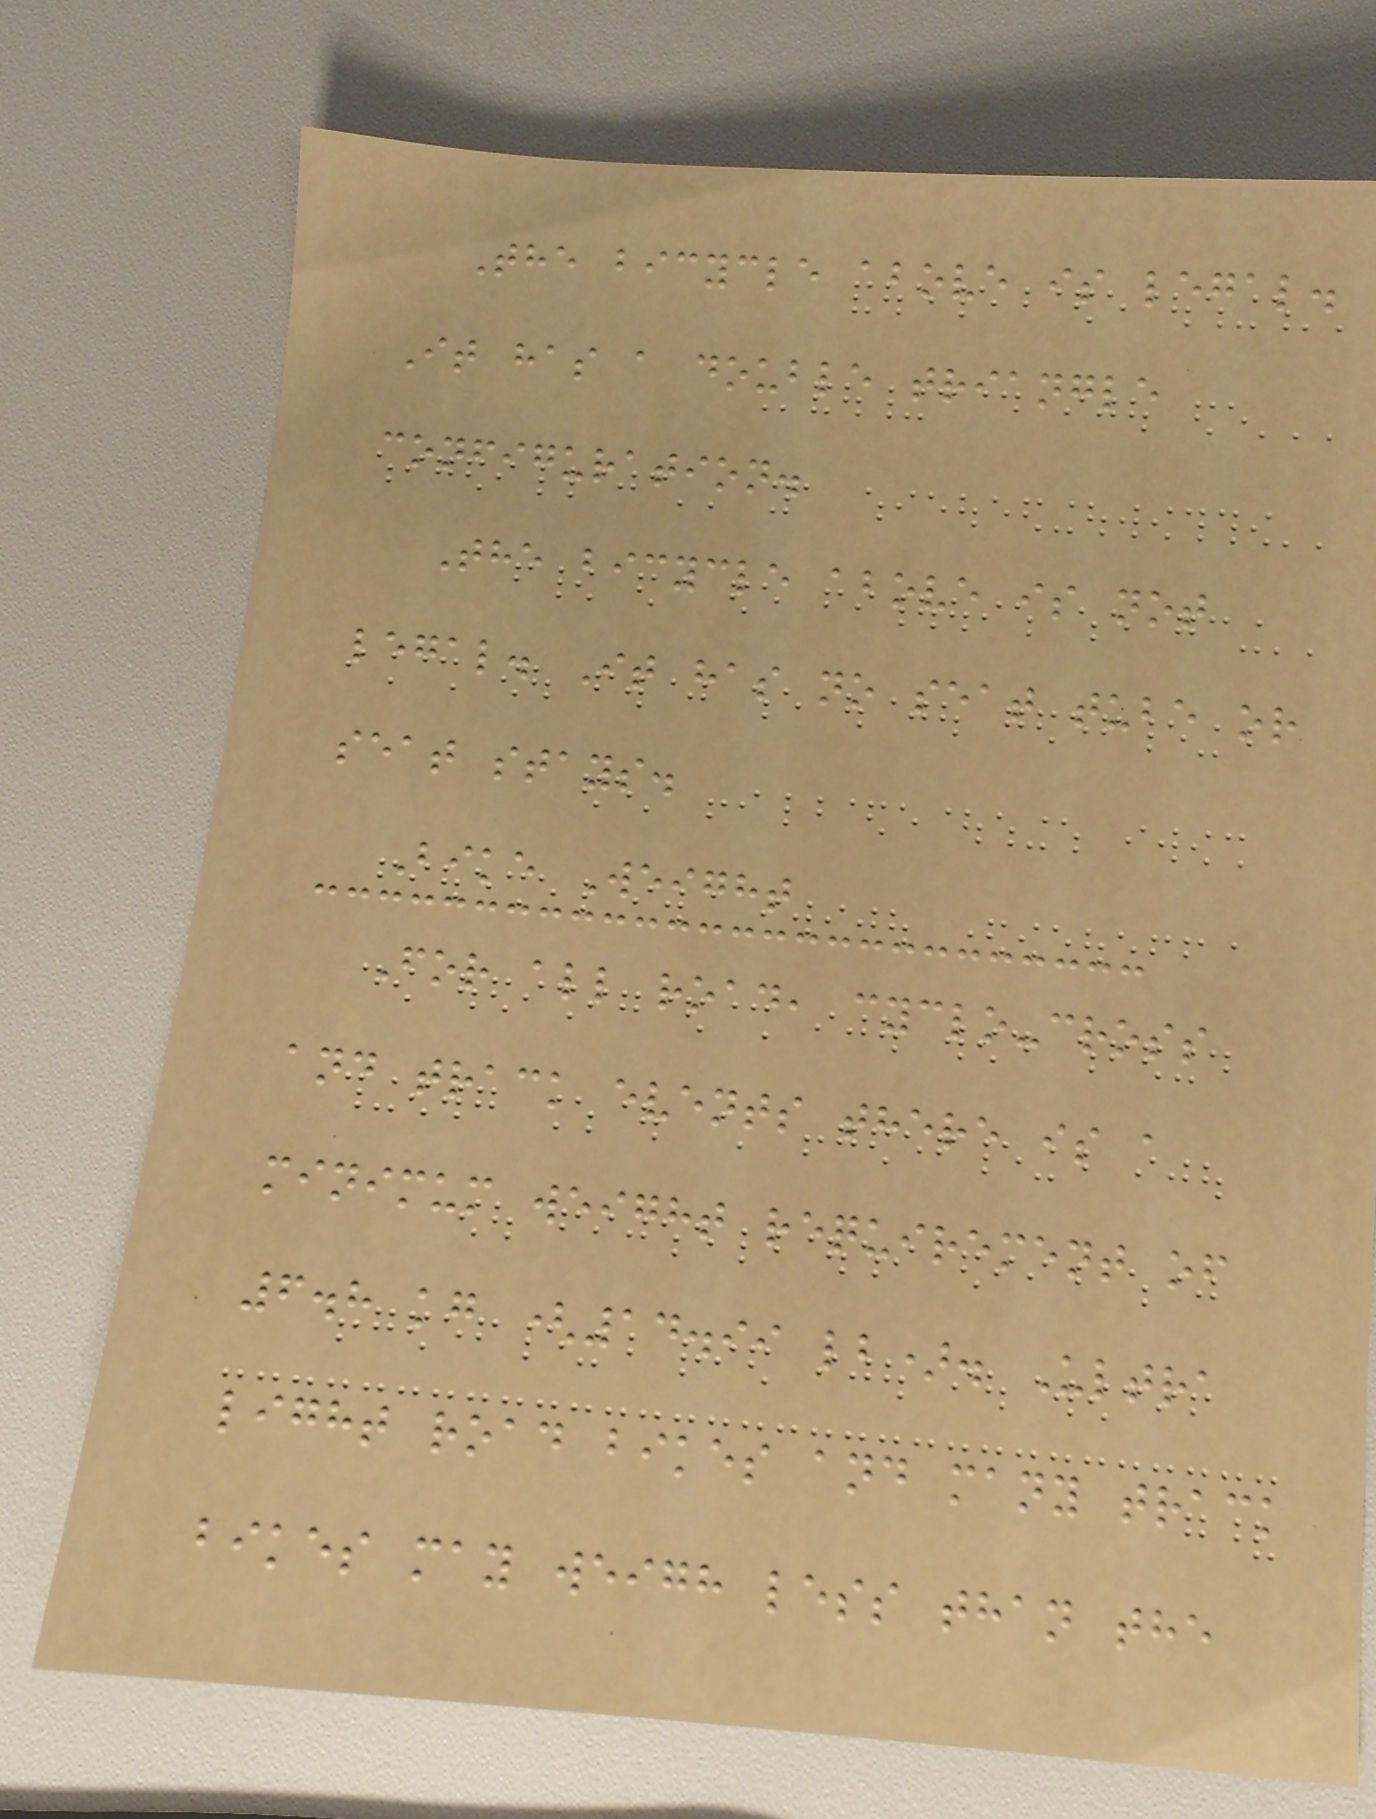The bicycle above is legal.
It has a double triangle
configuration.
The bicycle above is not
legal. It has no seat tube or
seat stays.
Bike Weight
For all road, cyclo-cross
and track events there is a
minimum weight requirement of
6.8 kg (14.99 lb). Ultra
light road bikes and many track
bikes may weigh less than the
